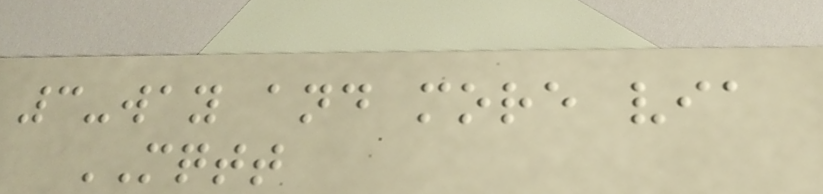3-way and more via
MQTT
